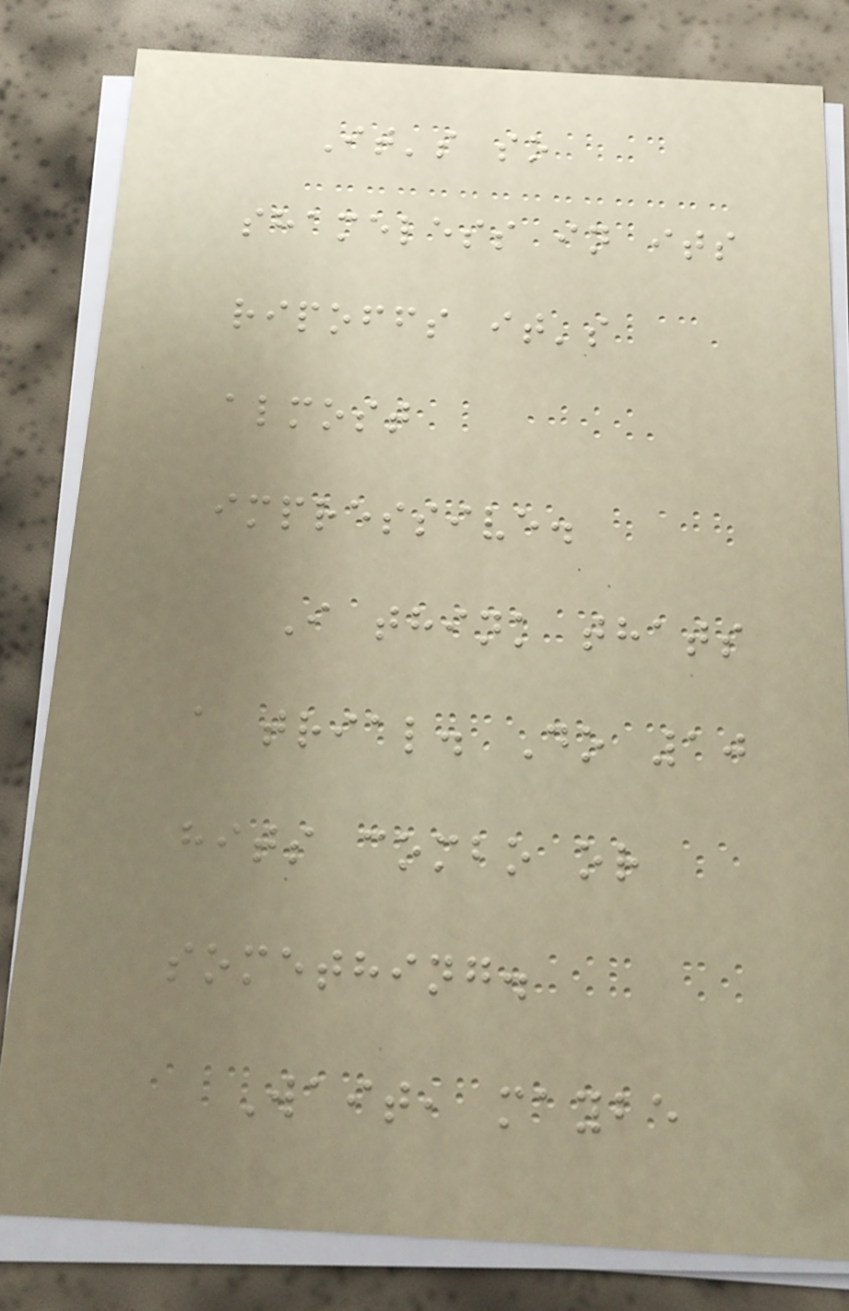It's so
shameless in its
ripoffs it's
almost
impressive.
I think thats
a trial. Do 10
hits combo or
something.
Wait, maybe
